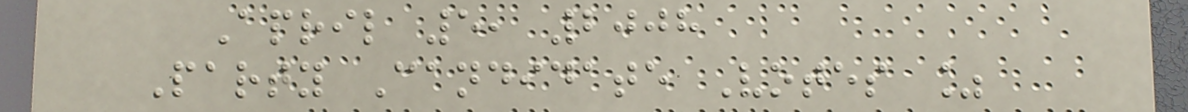April 5, 2008
Party Candidate Votes %
